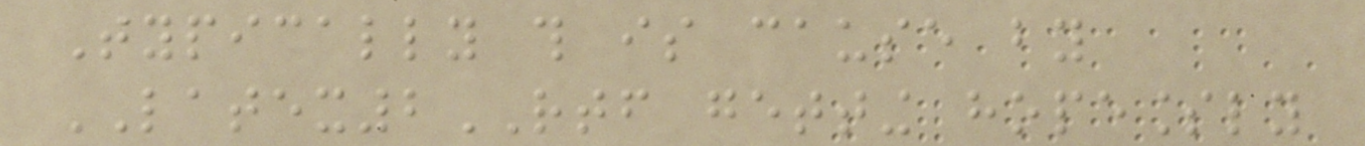Typically this is cause by
LATEX2RTF getting hopelessly
